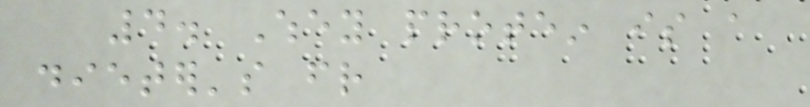4. Whey protein is a
dieter's friend
